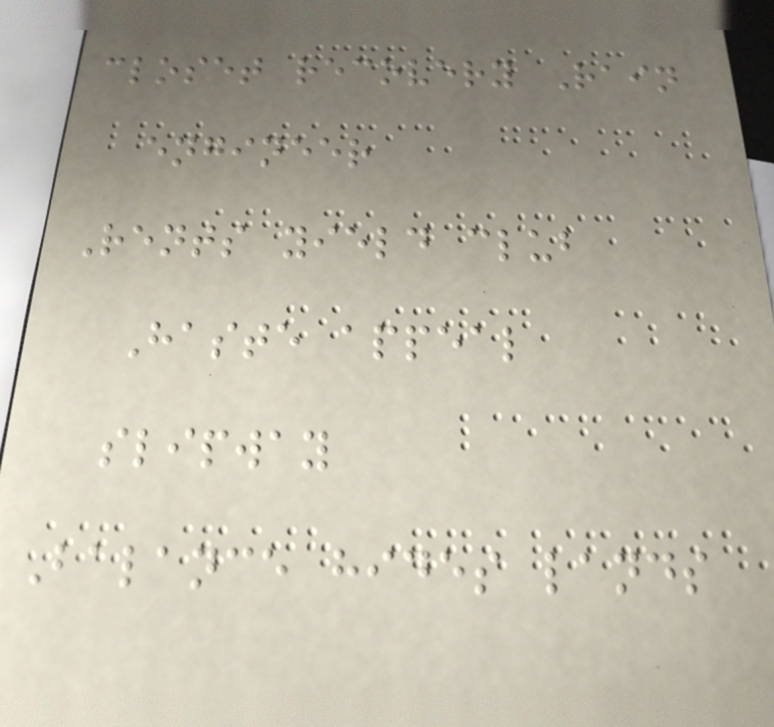closet recovery Rain
engineer
Rents yield club
Haste appeal
slipway
Balance hides lands
